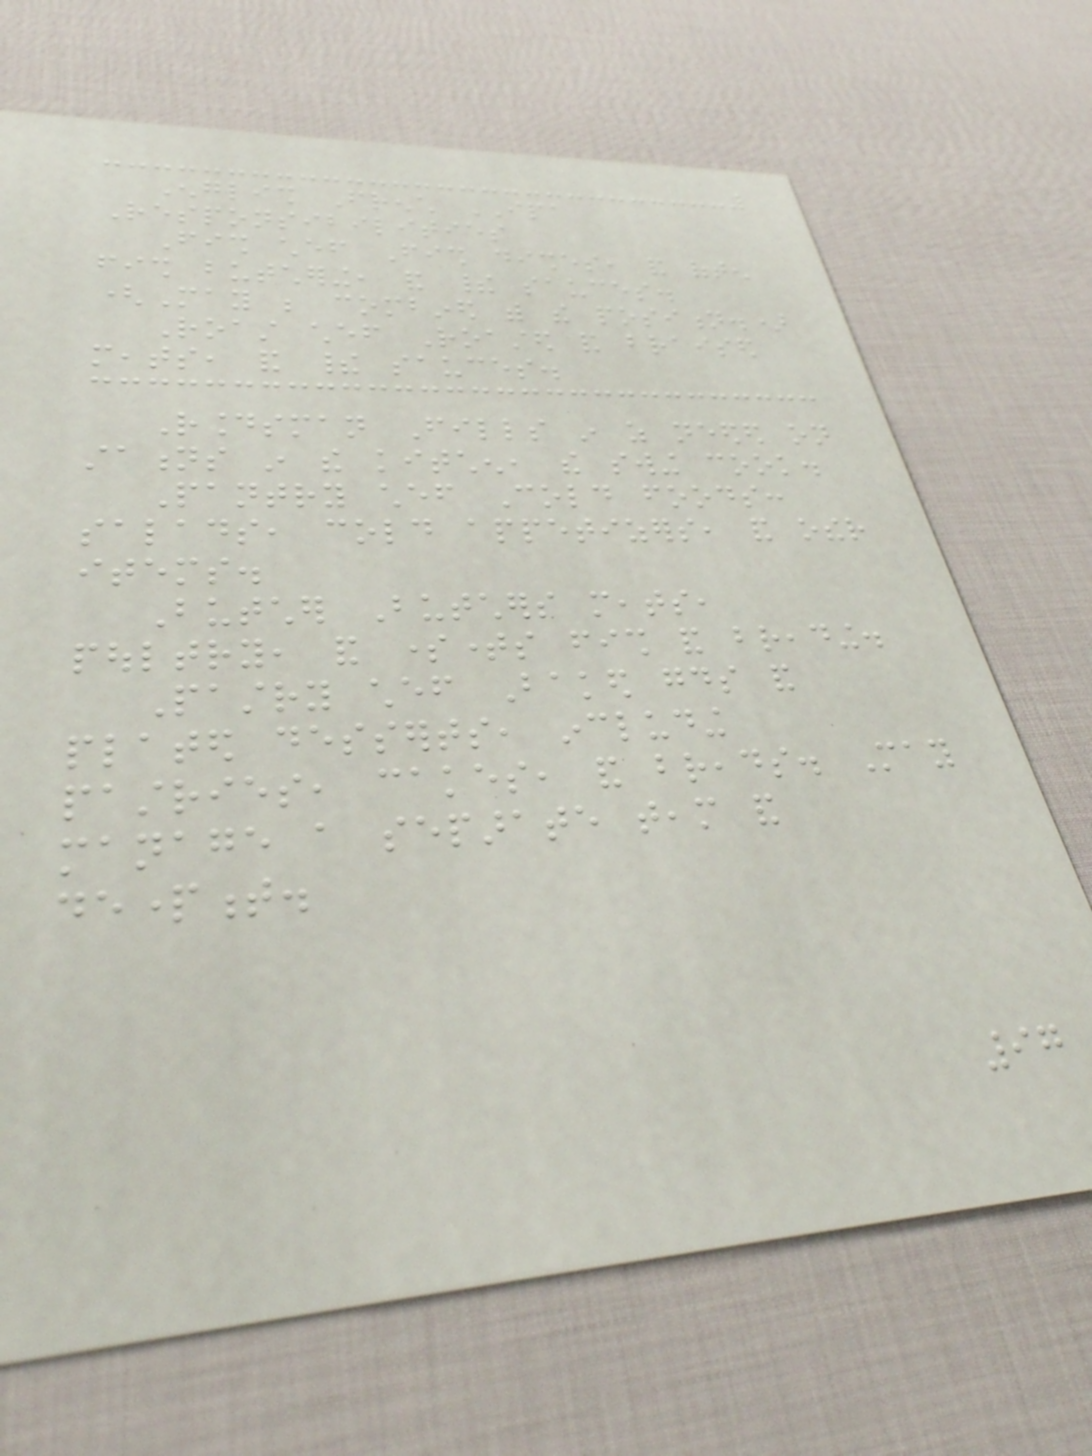English French IPA
Responsibilities
Fish chef Fish dishes, and often
fish butchering, and their sauces.
(May be combined with the position.)
Roast chef Roasted and braised
meats, and their sauces.
Roundsman Fills in as needed on
stations in the kitchen, the swing cook.
Pantry chef Cold foods:
salads, cold appetizers, and other
items.
Butcher Butchers meats,
poultry, and sometimes fish and breading.
Pastry chef Baked goods and
plated desserts, including
pastries, cakes, and breads. May
manage a separate team and
department.
97
